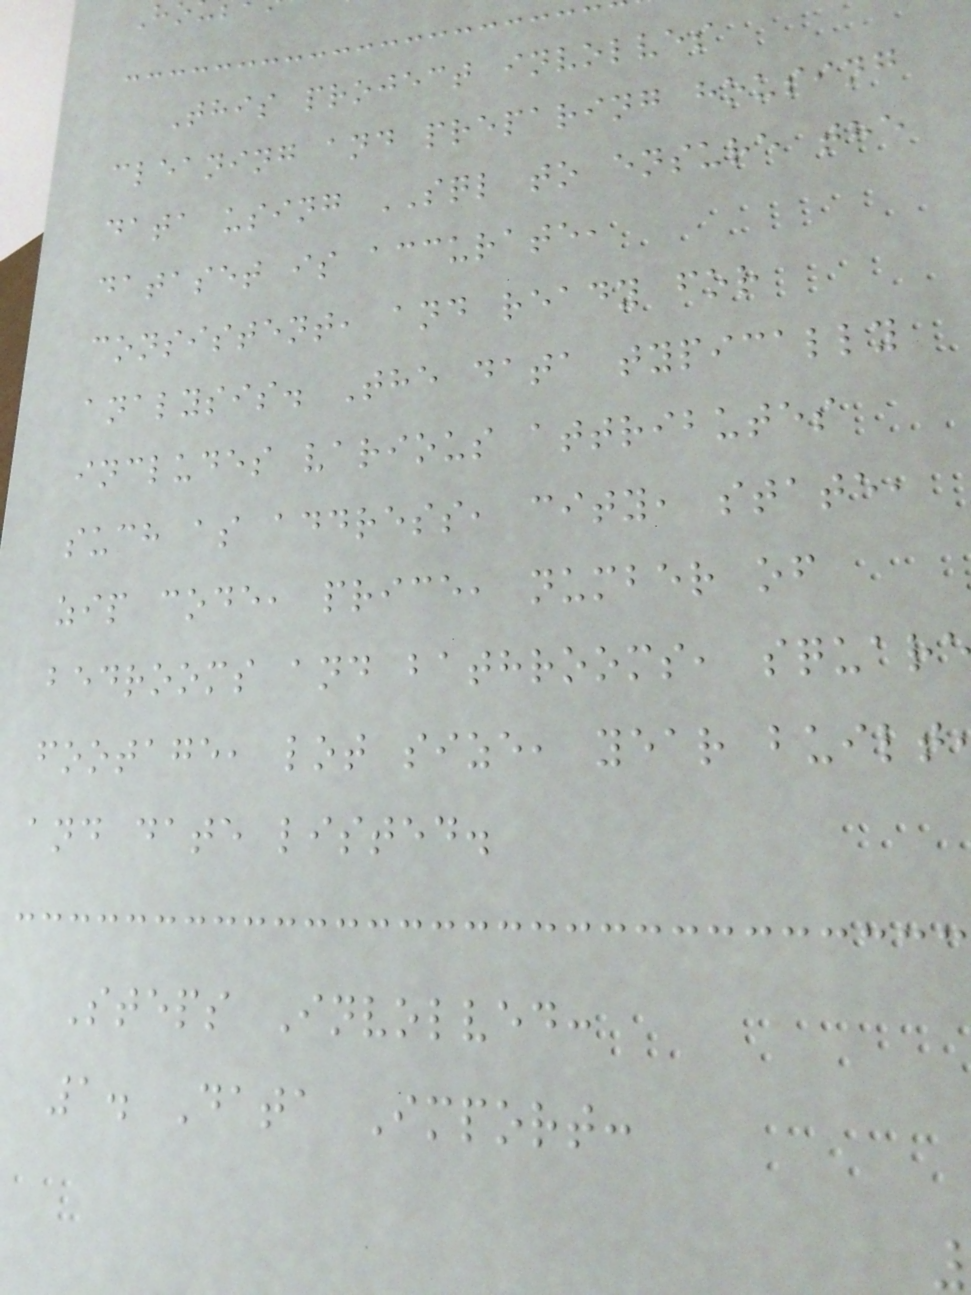This project involves
cleaning and preparing housing
data using SQL to ensure the
dataset is accurate,
consistent, and ready for
analysis. The data typically
includes various attributes
such as address, city, state,
zip code, price, number of
bedrooms and bathrooms, squar
footage, lot size, year built
and date listed.
Steps Involved:
1. Data Import:
